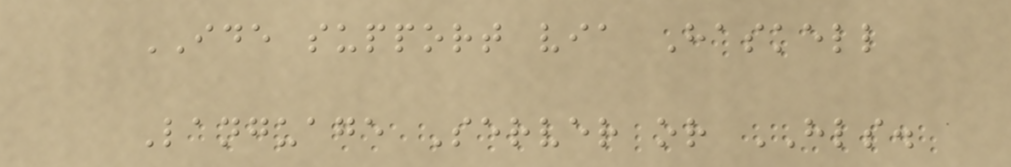IDE support via Haskell
Language Server or HLS.
